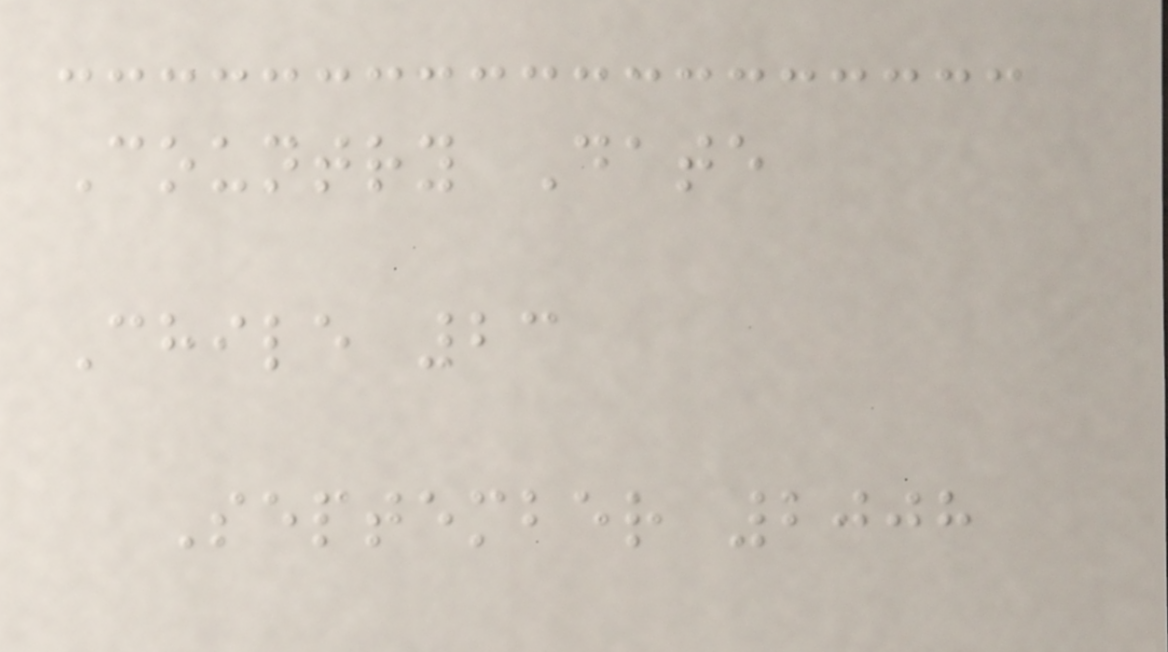Country Date
Chile 23
September 2008
